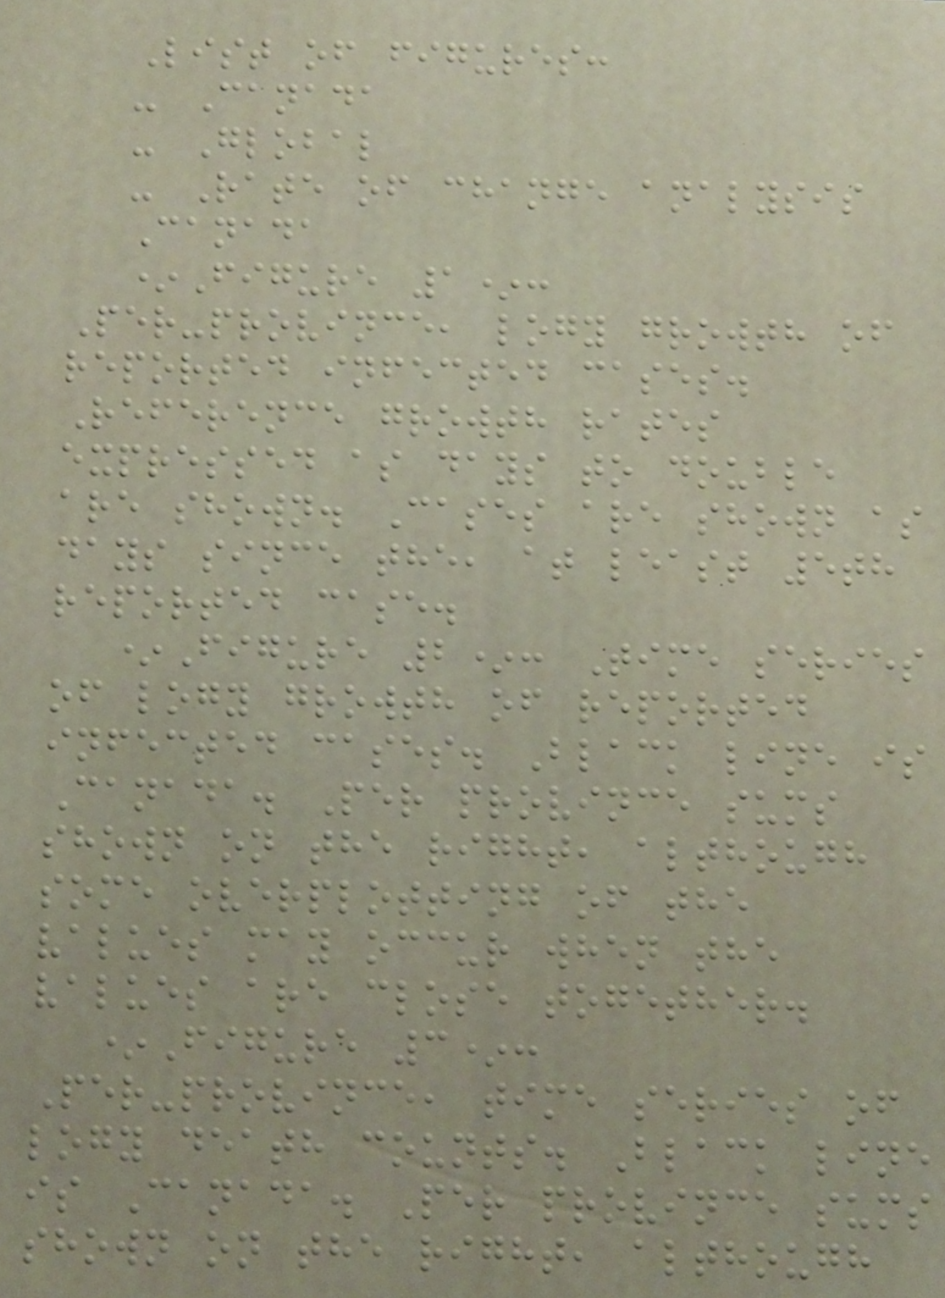List of figures:
- Canada
- Global
- Rate of change analysis
Canada
*Figure 1*:
Per-province, logy growth of
reported infected cases.
Reference growth rates
expressed as days to double
are shown. Cases are shown as
days since the, at least 5th
reported case.
*Figure 2*: Time series
of logy growth of reported
infected cases. Black line is
Canada. Per province sums
shown on the right, although
some overplotting of the
values may occur when the
values are close together.
*Figure 3*:
Per-province, time series of
logy death counts. Black line
is Canada. Per province sums
shown on the right, although
